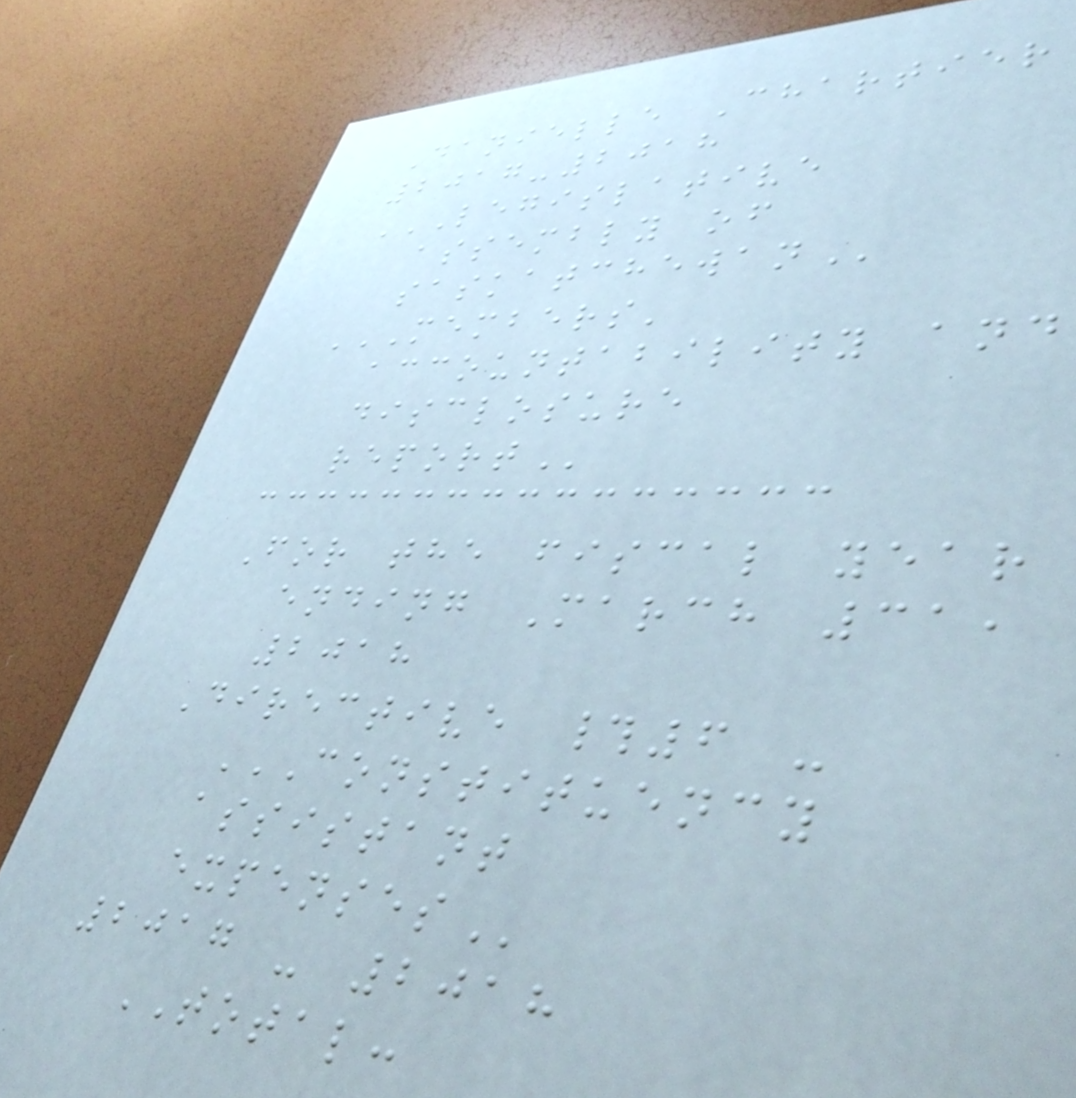Danielle Chartier
2017-2018
LEGISLATIVE
ASSEMBLY OF
SASKATCHEWAN
MEMBERS'
ACCOUNTABILITY AND
DISCLOSURE
REPORT
For the fiscal year
ending March 31,
2018
Directive #6 -
CONSTITUENCY
ASSISTANT
EXPENSES
2017 - 2018
TOTAL:
